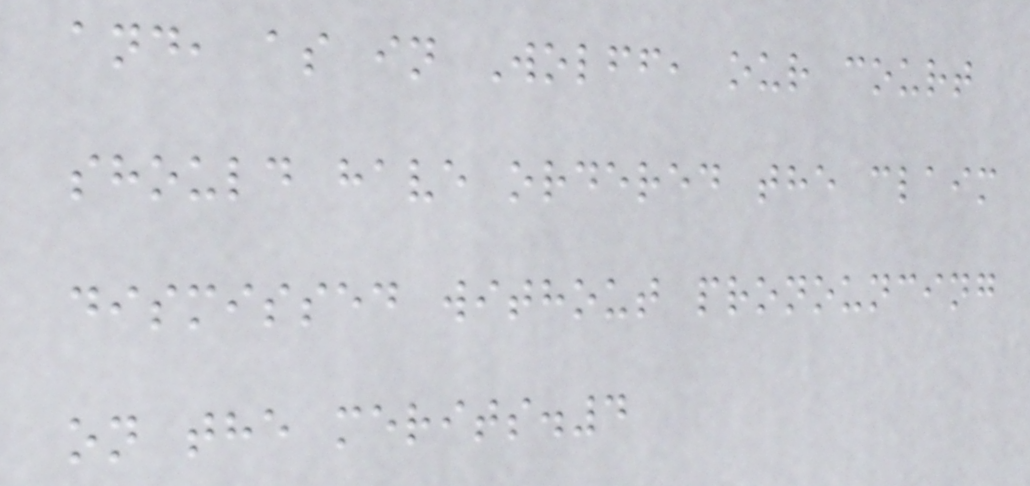and, as in Wolff, our court
should have ordered the claim
dismissed without pronouncing
on the merits.4
